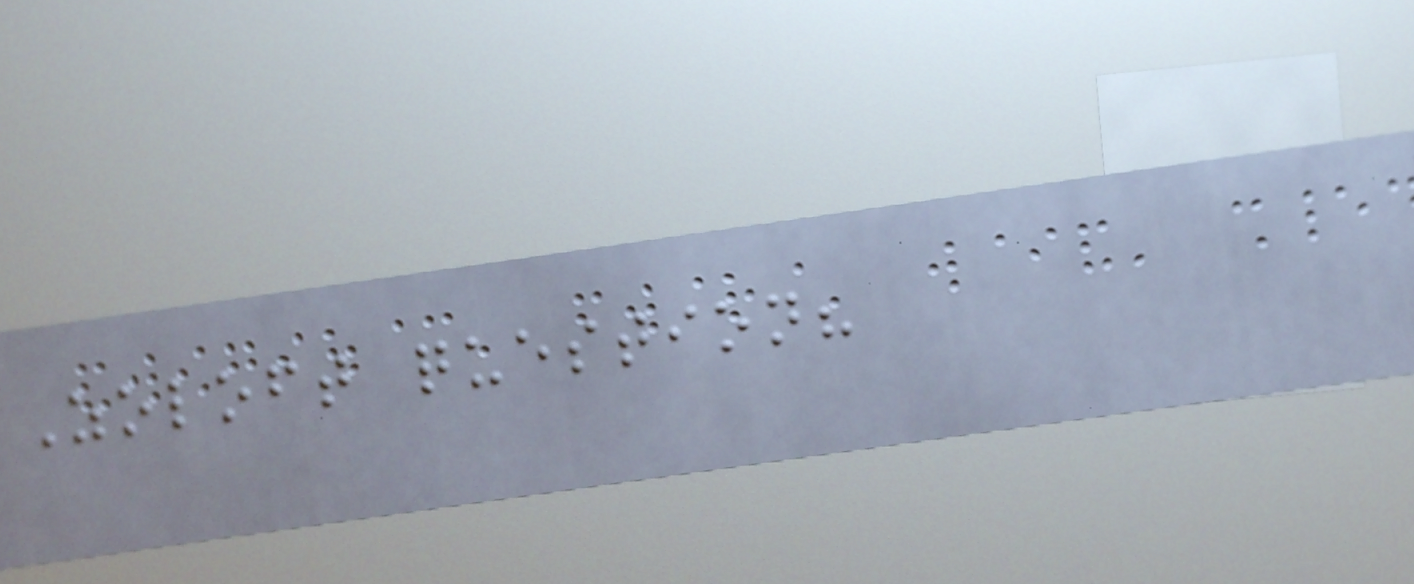Zoloft question?
